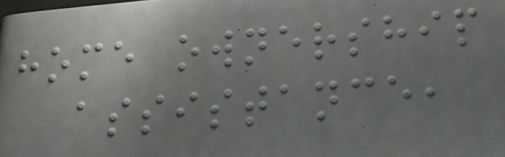home ownership
assistance,
